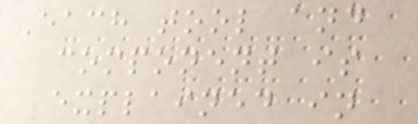Each tool and
component is
explained in
